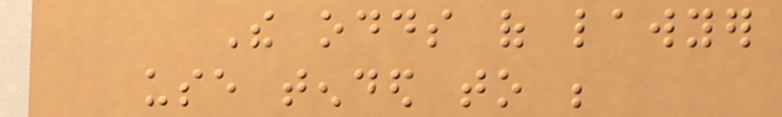The odds of lawyer
use tended to be
